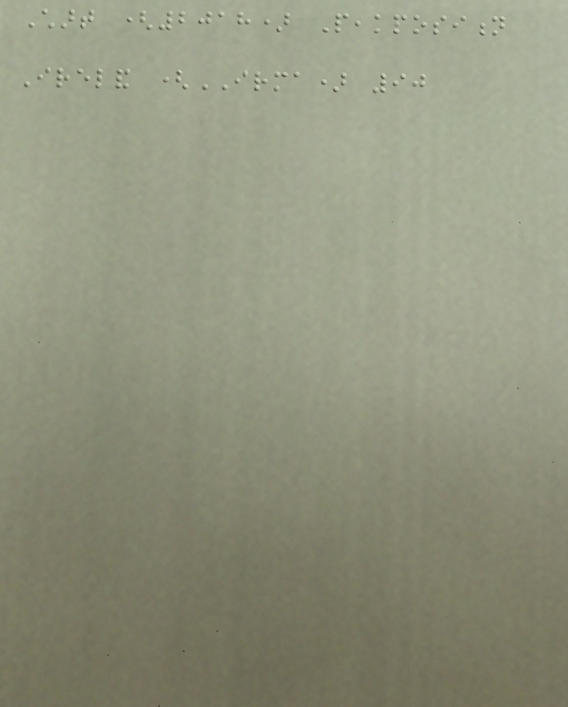Chart (2018) Peakposition
Ireland (IRMA) 90
